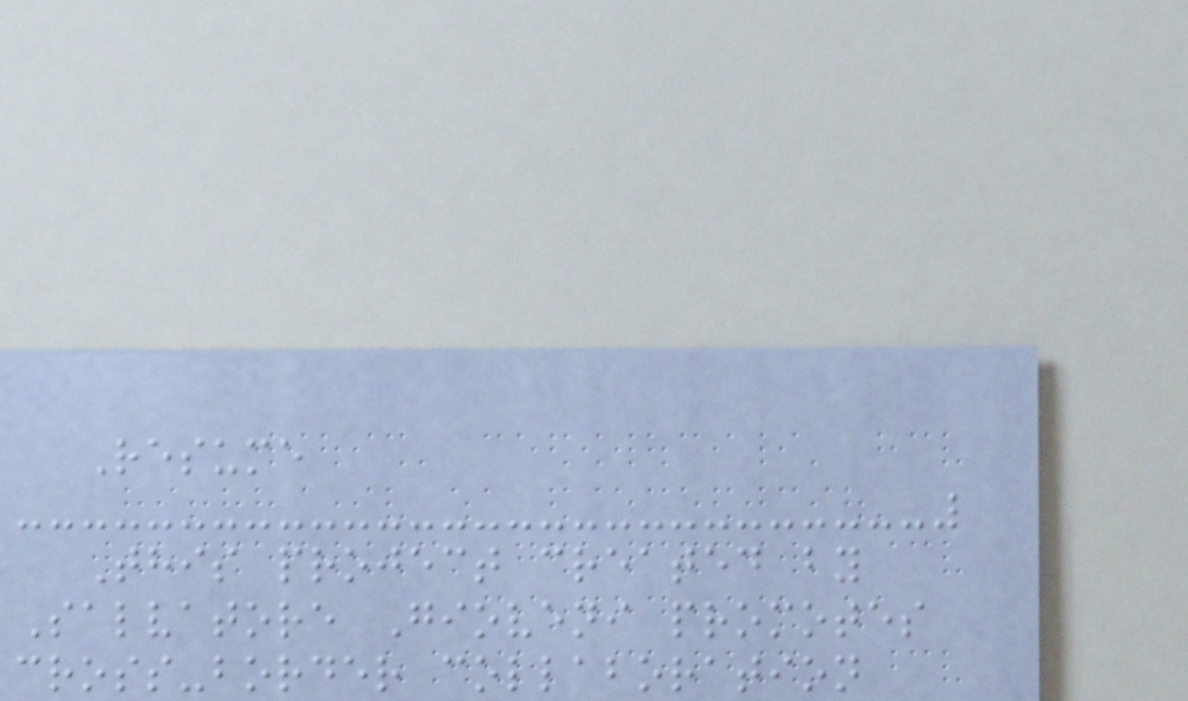Resume
This project created by
Salvatore Gioveni promotes
cross-border collaboration
